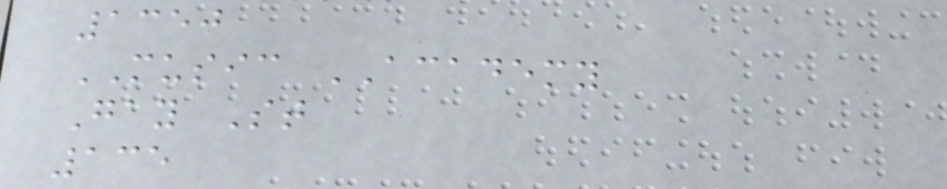1350
MUSIC ACADEMY
Gay St
135
